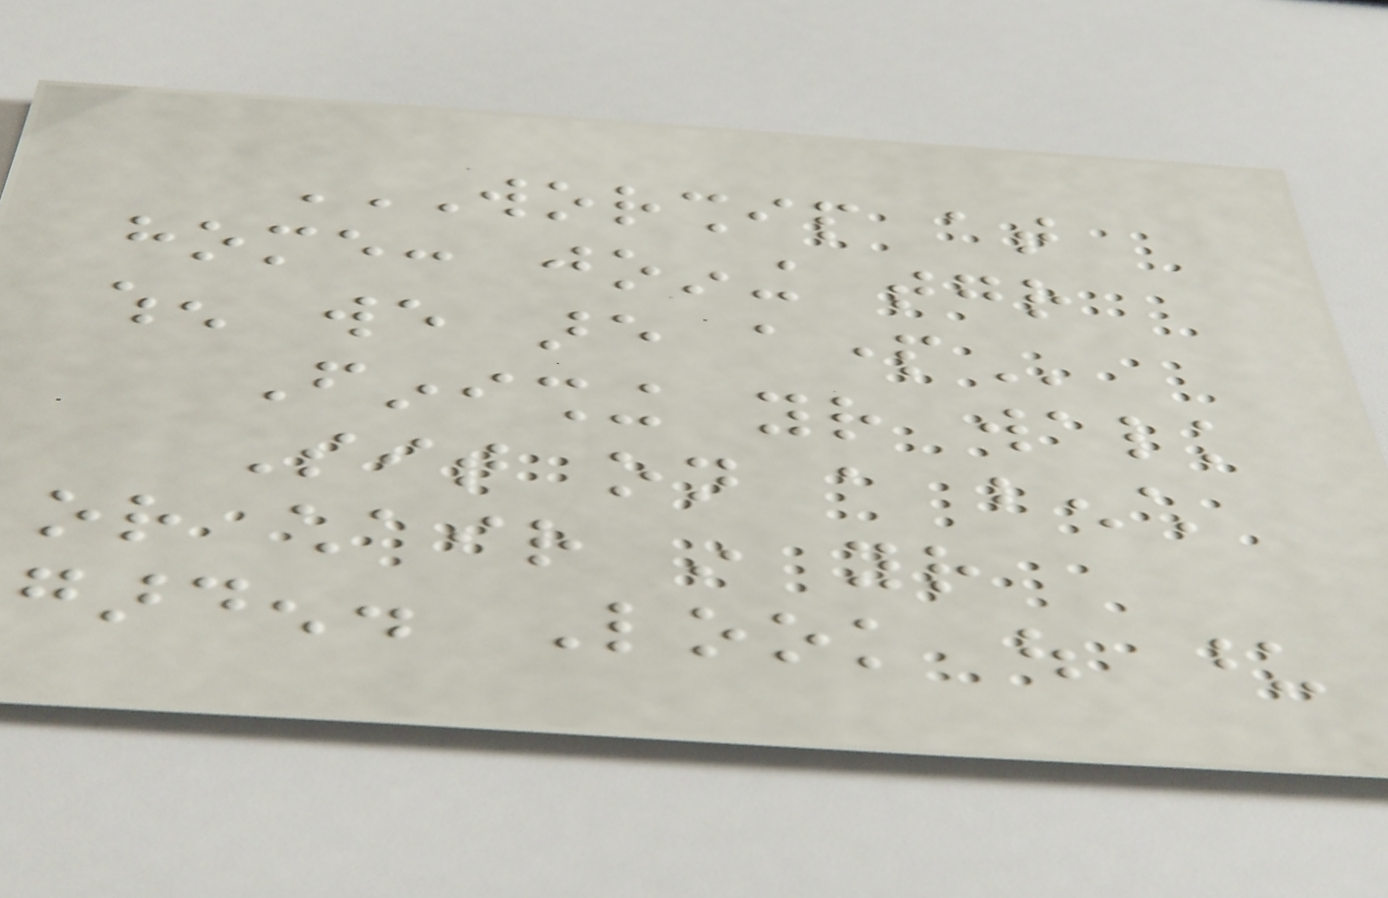WORSHIP AT
HOME: JOINING TOGETHER
WHEN WE ARE APART
Finishing your walk
Sit on a bench
or chair in your
garden. Look out upon
